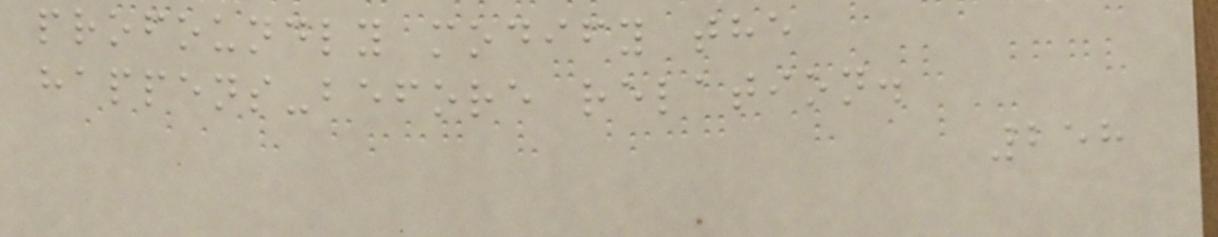profoundly modify the
happens-before relation.
258
